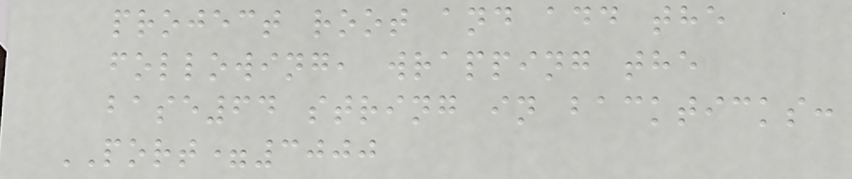project root and add the
following, wrapping the
base64 string in backticks:
PORT=3000
